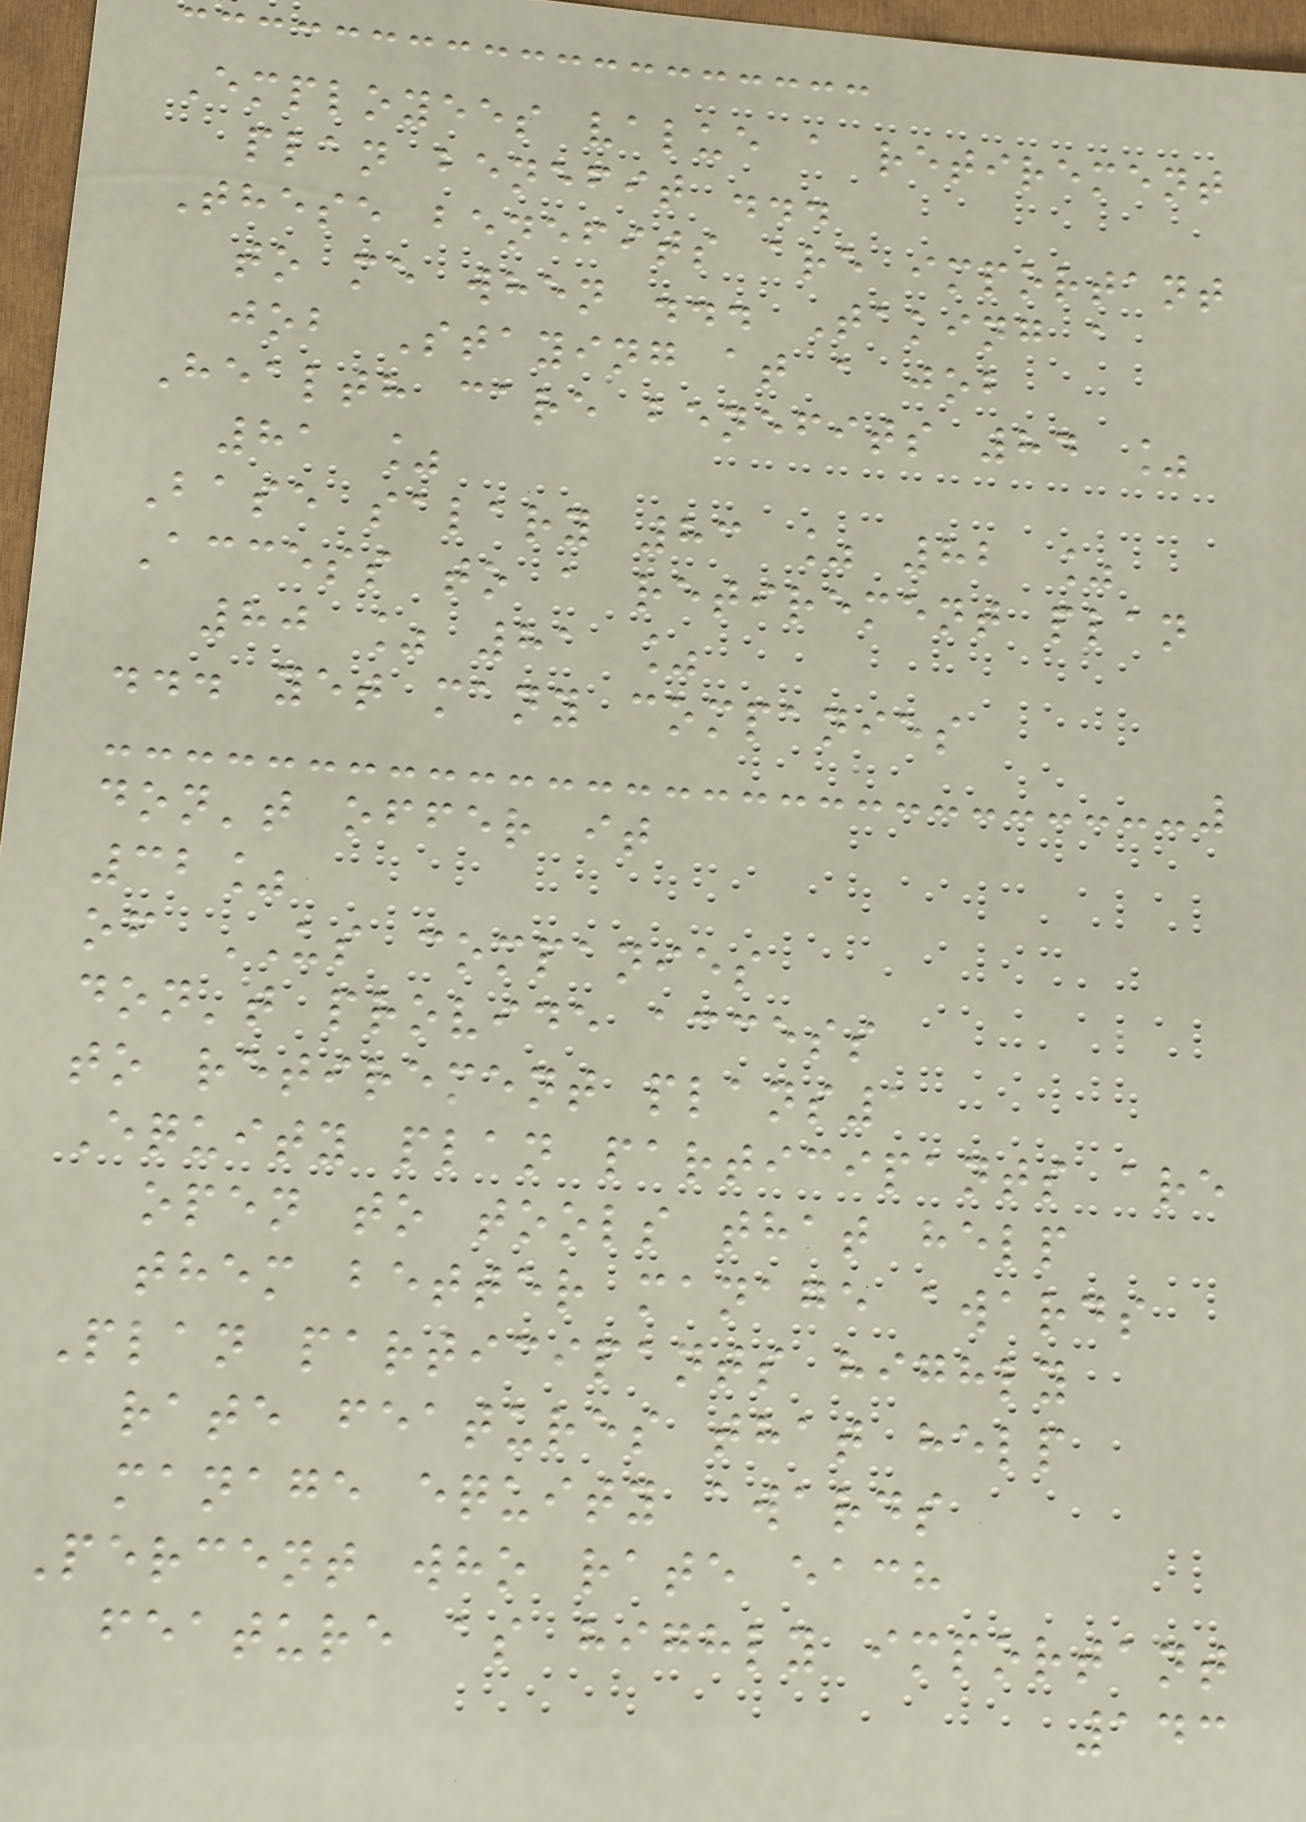Employees value a retirement
plan benefit ...
These benefits are important
to me when ... Taking a
job Staying at a job
Health care benefits 84 %
81 %
Base salary 83 % 82 %
Access to a retirement plan
80 % 81 %
... yet many companies
don't offer it
32%
of US companies
don't provide access
to retirement plans1
Equity plan participants are
open to tools that help
them better manage awards
Plan participants highly
rate features that help
manage equity awards
Percent who rate each
feature as highly important
143
